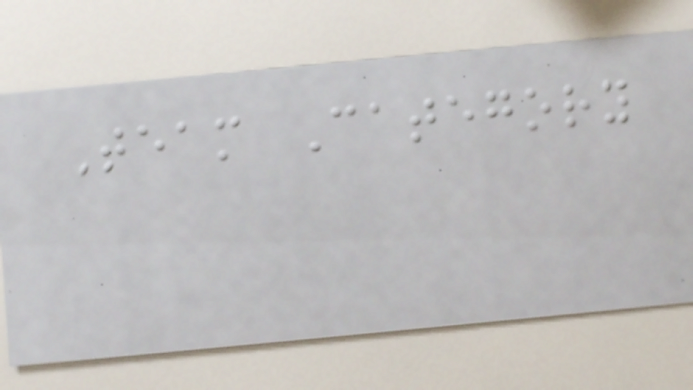Team Category
